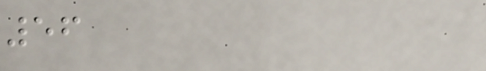56
